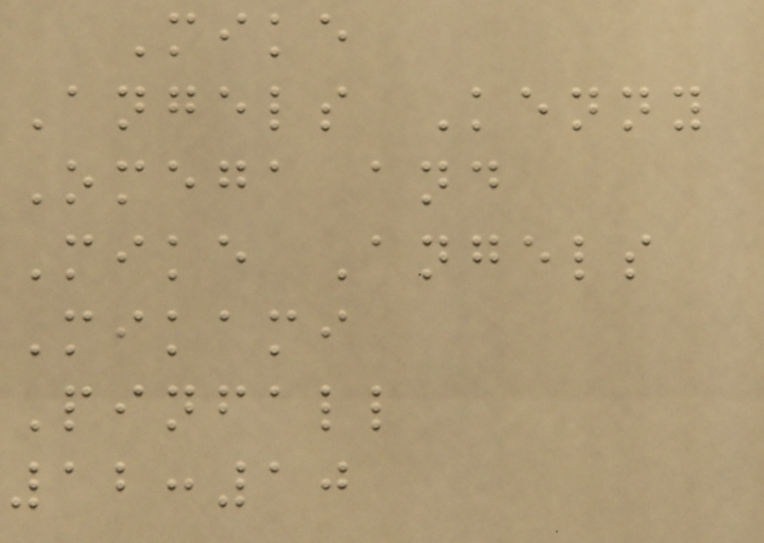Mike
Angels Kenny
Omega and
Mike Angels
Mikami
Pinfall
12:10
